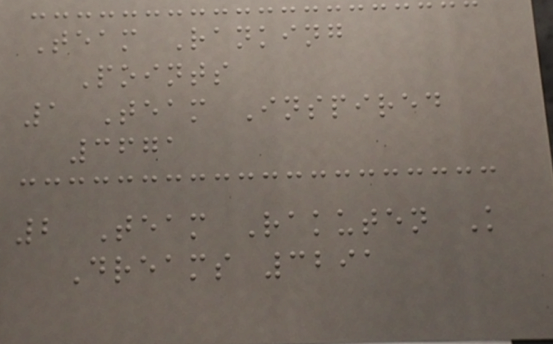Team Ranking
Points
1 Team Inspired
3671
2 Team Rakuten K
Dreams 3291
